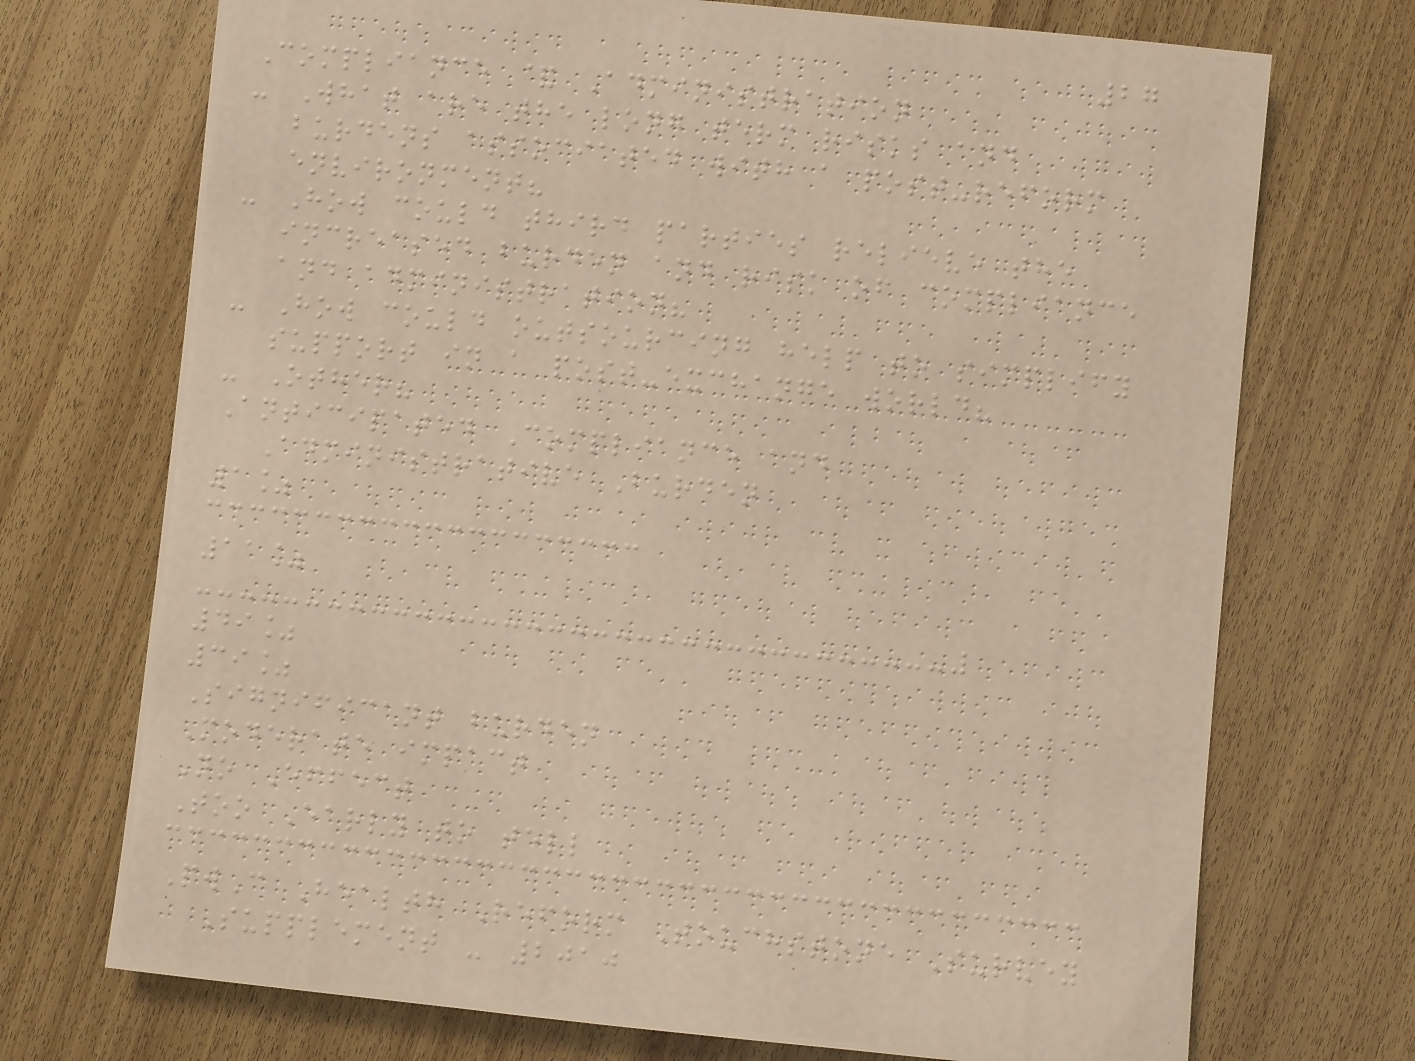27
Compliance & Administration
- What are the long term risks and
burdens associated with a post-reform
environment?
- How could third parties relieve the
increased burden and risk of compliance
and administration?
- How could outsourcing help to simplify
support in a post-exchange world?
- Other?
Anticipated Compliance and
Administrative Burden
1%
11%
49%
39%
Significant burden
Moderate impact
No Effect
Too Early to tell
PwC Health Reform Touchstone Survey
Supplement - 2010
